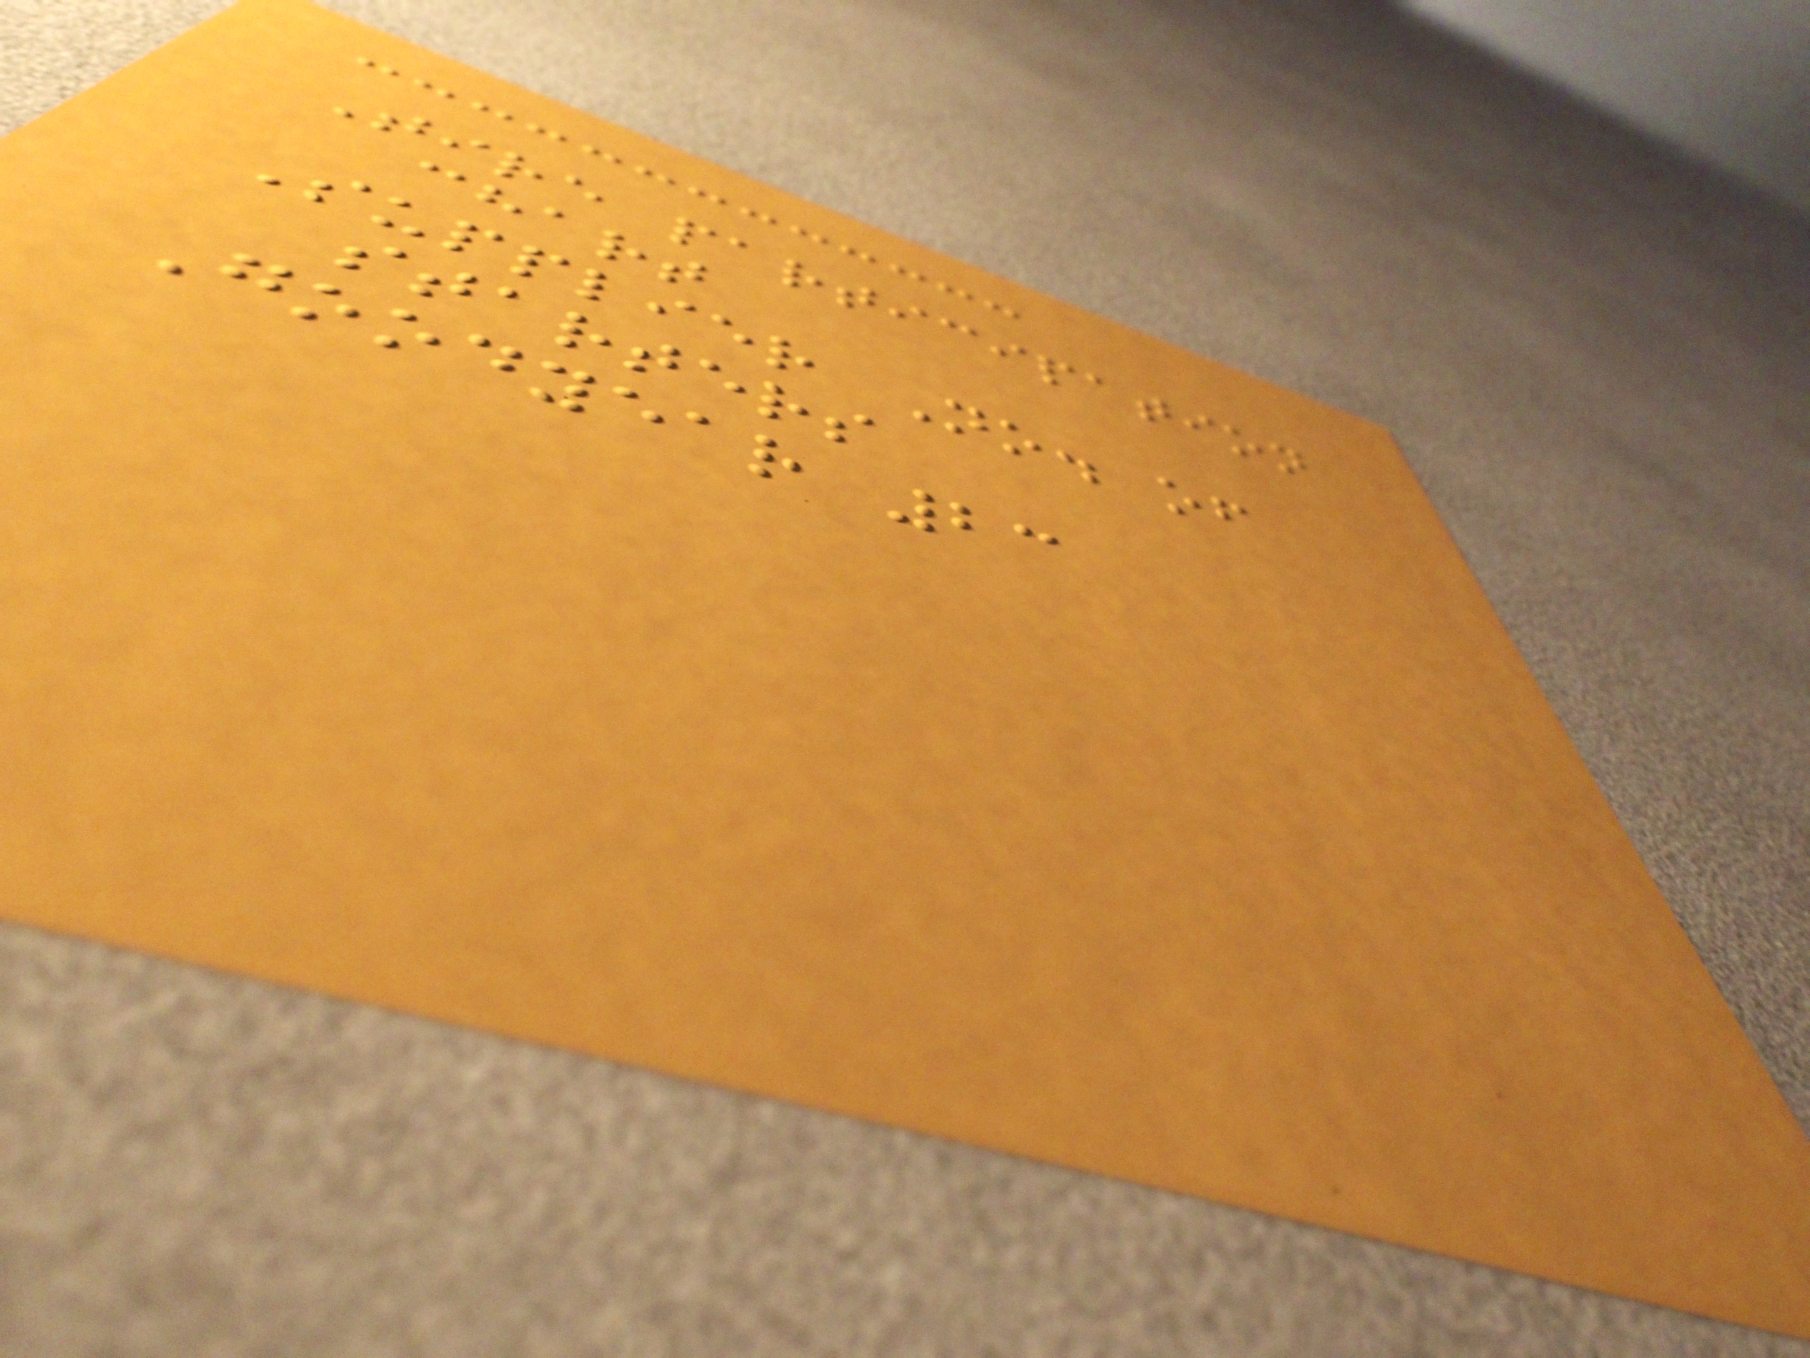Tire participation
chart
Supplier No. of
starters
Goodyear 23
